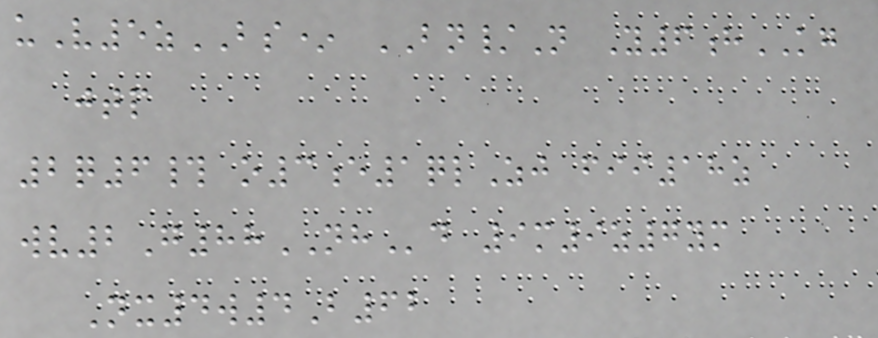uV5zBS* BN/N Y6hKG
jtp
2q6# o3e1qlZj fii18z
wv2G88NHd 9m9z7ym
Nx4w4B62
